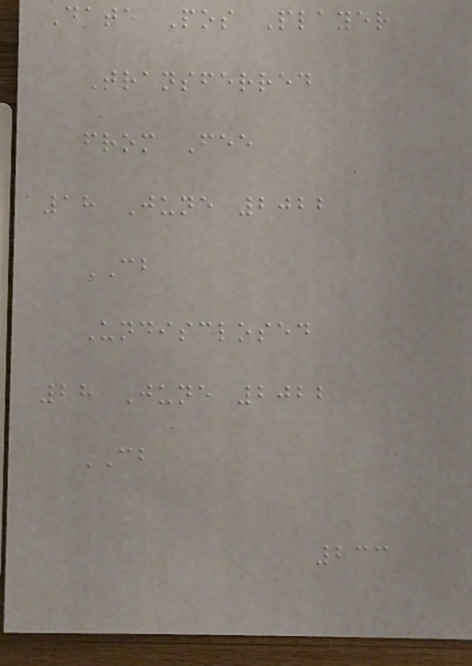Date Pos Player
Transferred
from Fee
18 June 2022
CB
Undisclosed
28 June 2022
CB
233
